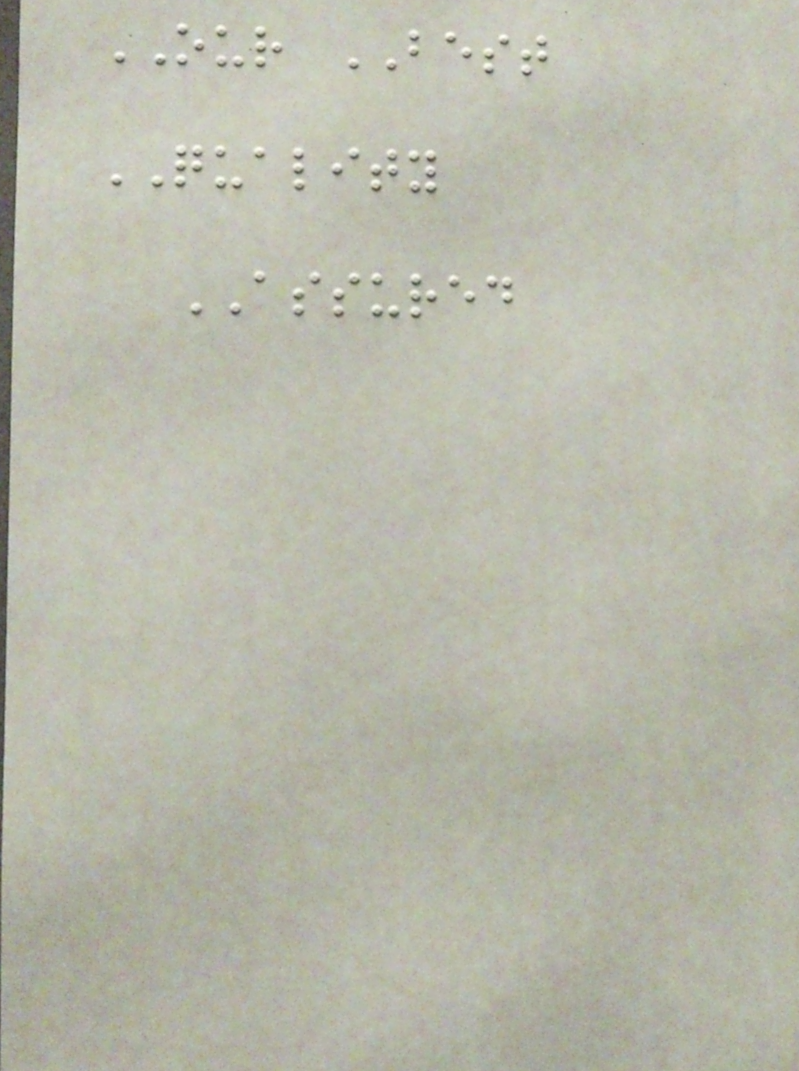OUR BEST
QUALITY
ASSURED
